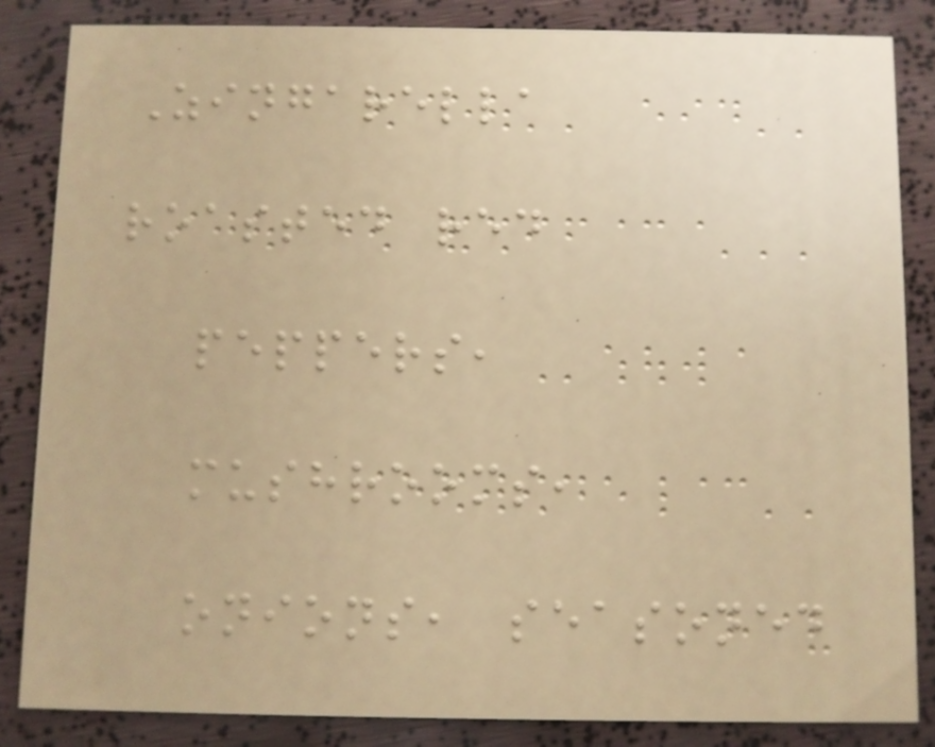Zingarella
roasted red
peppers,
mushrooms,
onions, seasoned
